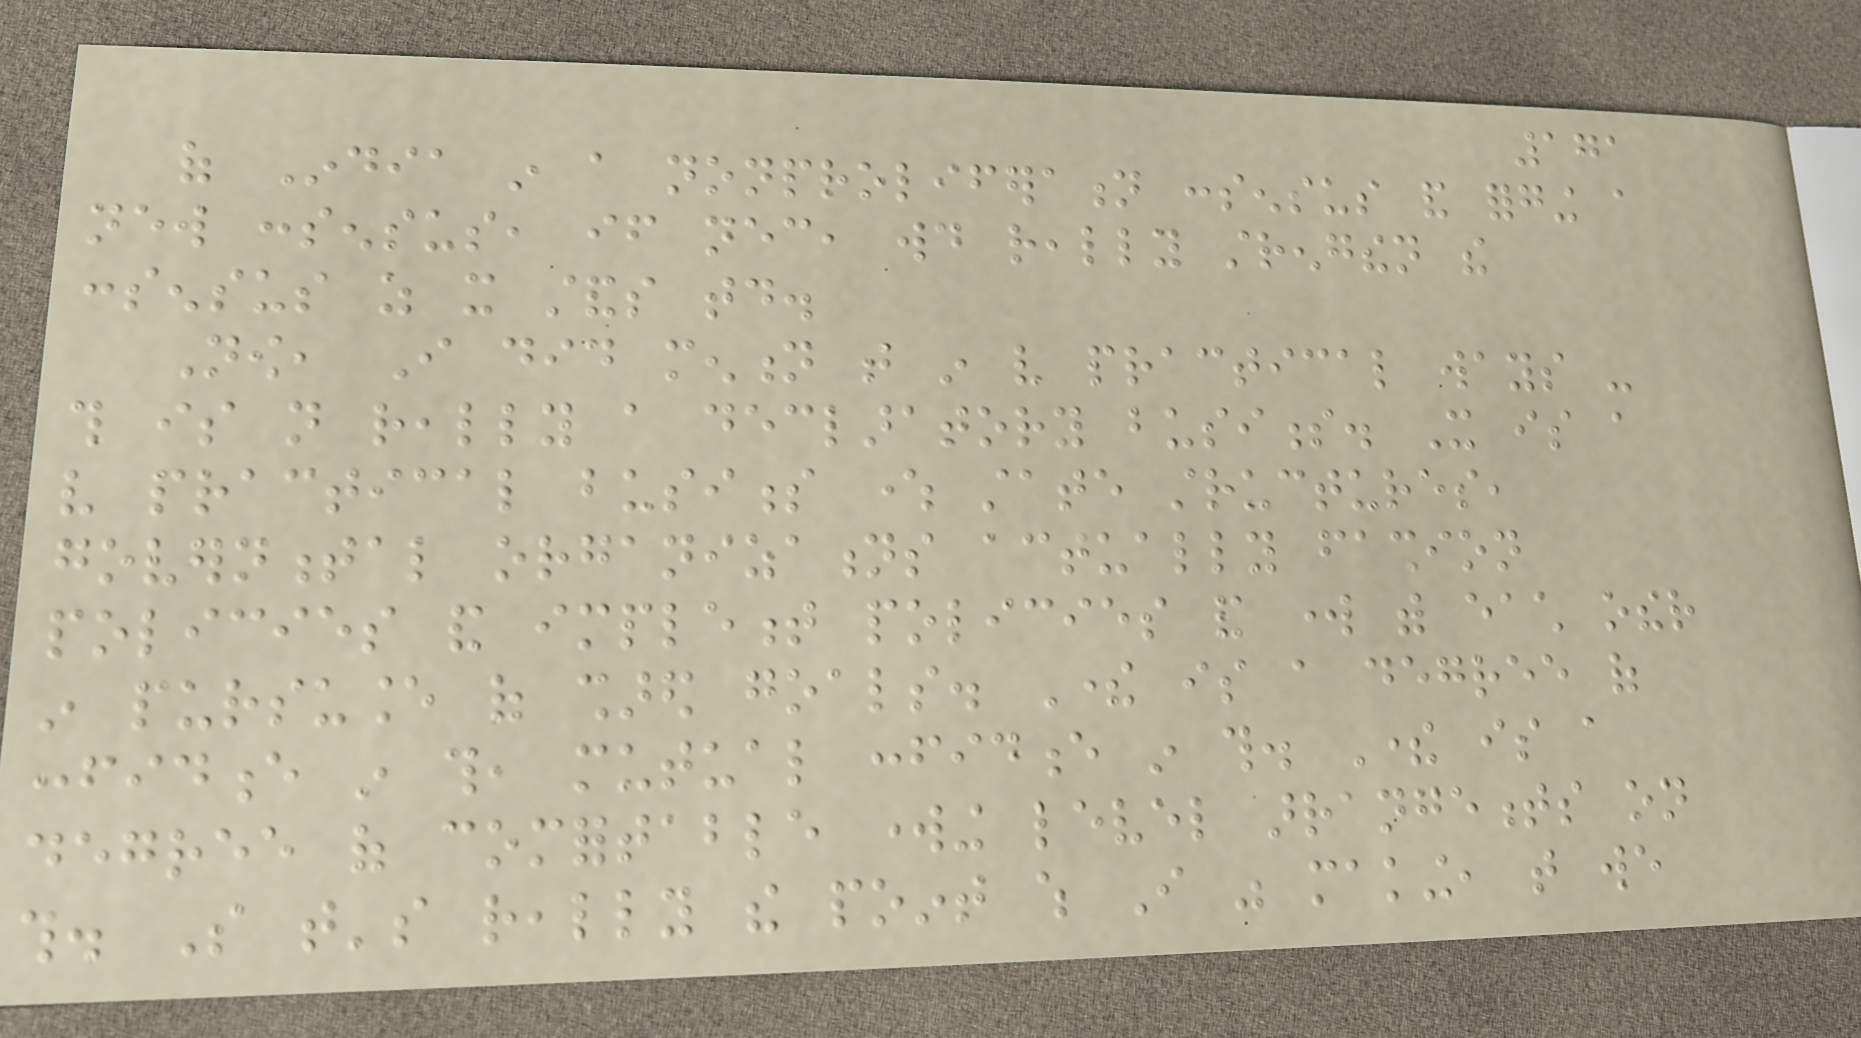171
of India in a nonproliferation consensus and forging a
new consensus, if necessary, would really strengthen the
consensus as it stands today.
Now, I did mention that in very practical ways -
this is not really a declaratory business. It is a
very practical business where state structures,
governmental organizations actually fashion
policies and implement policies and work with each other
in pursuance of shared goals. There is a degree of
confidence in this, mutual confidence in this. There is a
degree of comfortable working level arrangements on
this. So that's really the point which I was making, that we
